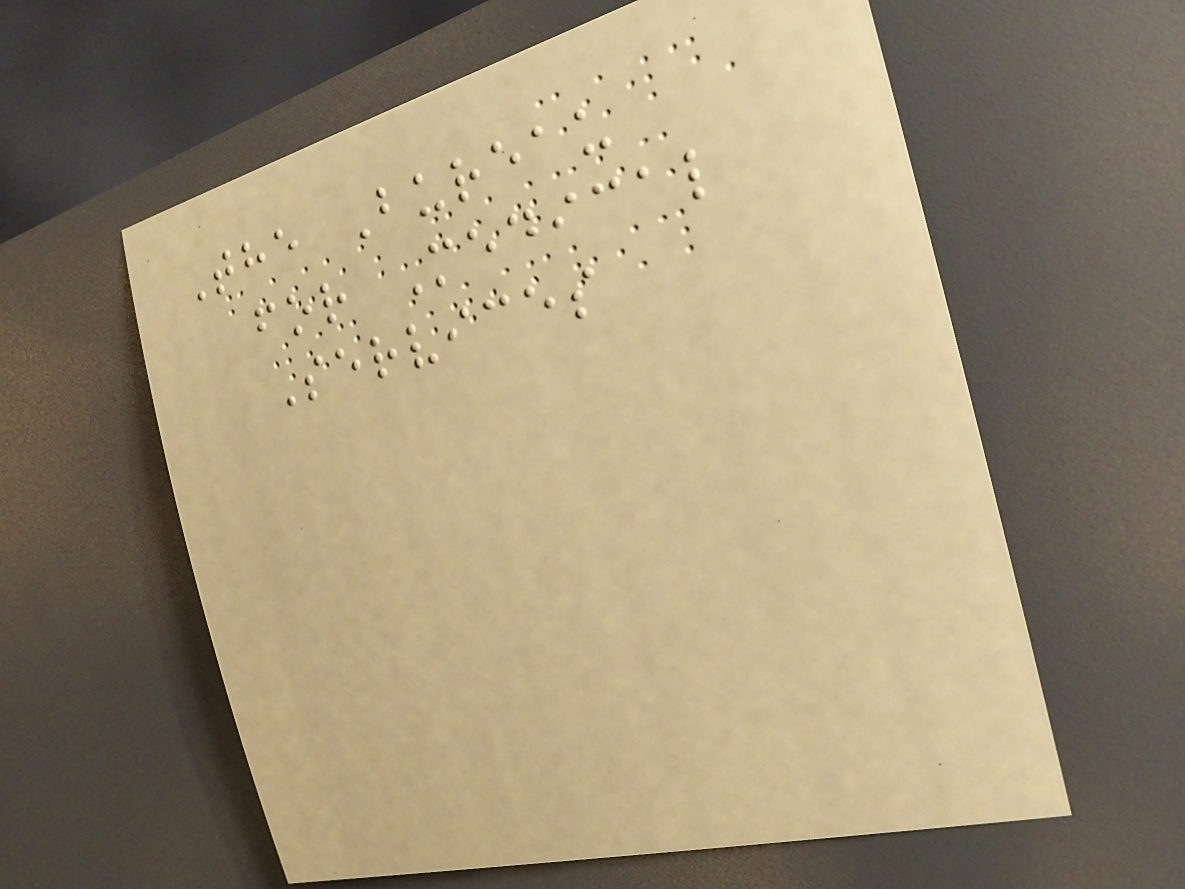The Bureau
for Medical
Services
